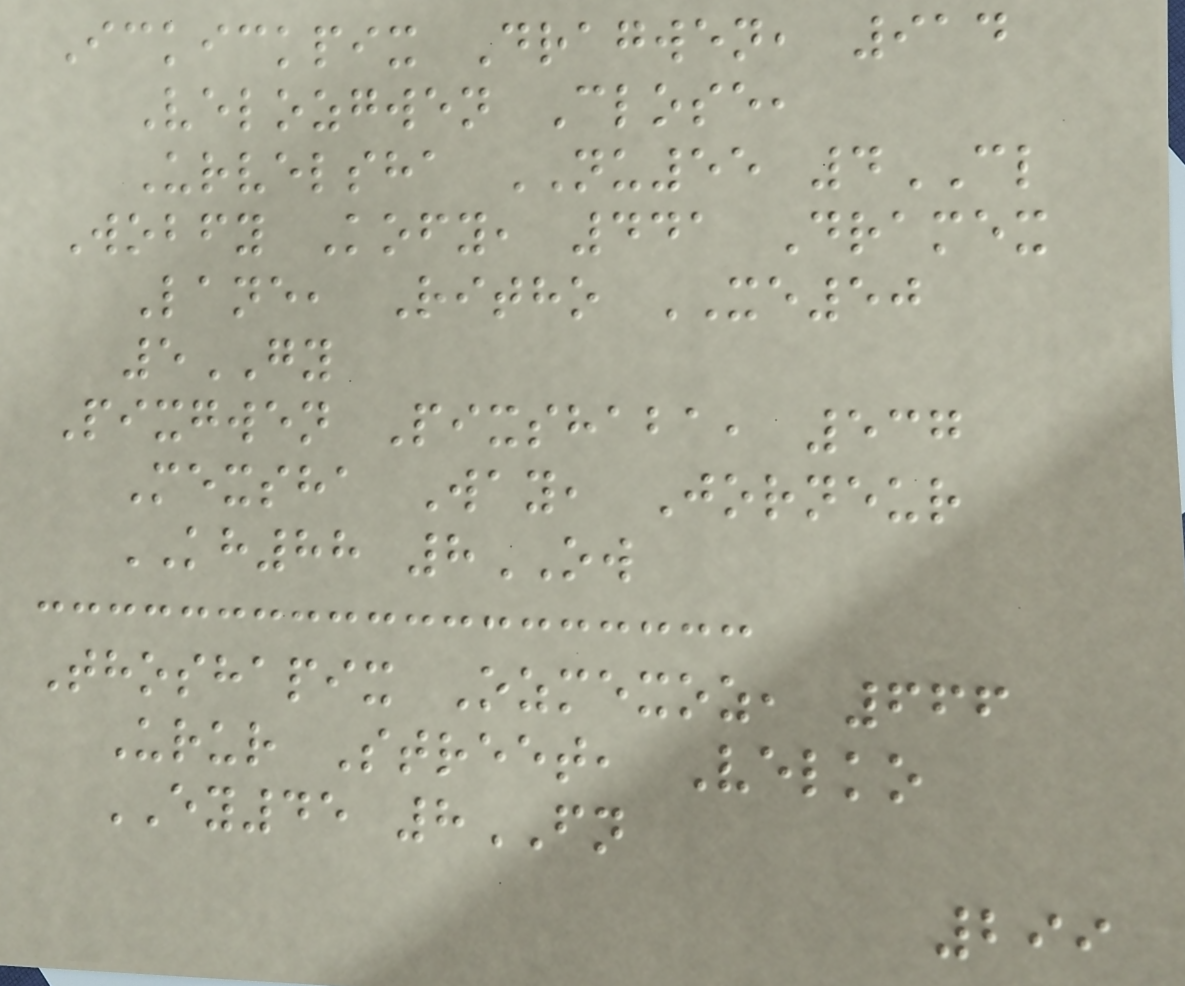Ickickpix Dragwen, 914
Velozgwen Close,
Urvelsha NU55 4CL
Wobfy Kofy, 441 Dramex
Lane, Ritho XE50
5GY
Pixgwen Pixshaba, 537
Mexsha Way, Jorneur
KH88 8OW
Thoshapix Ozmexoz, 666
Urur Street, Velko
EY45 8FN
299
